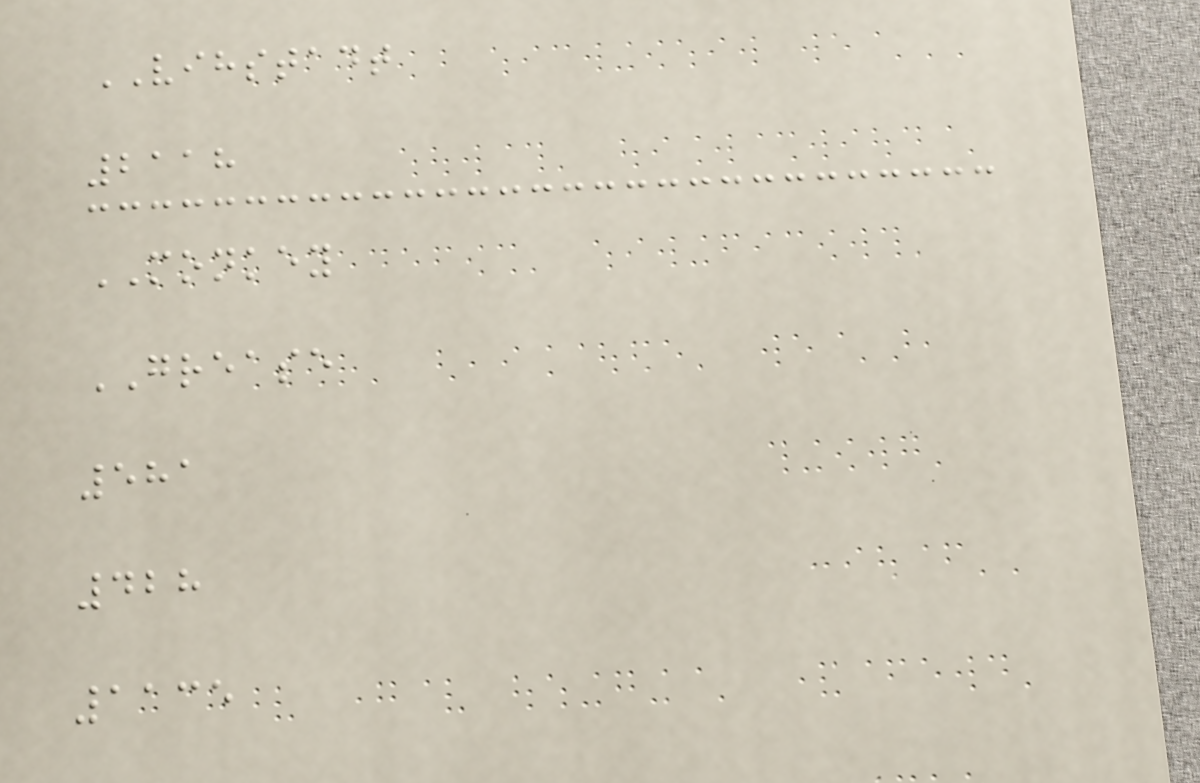VIHSTADT
2118
MONKEY
GREASE
581
428
1135
